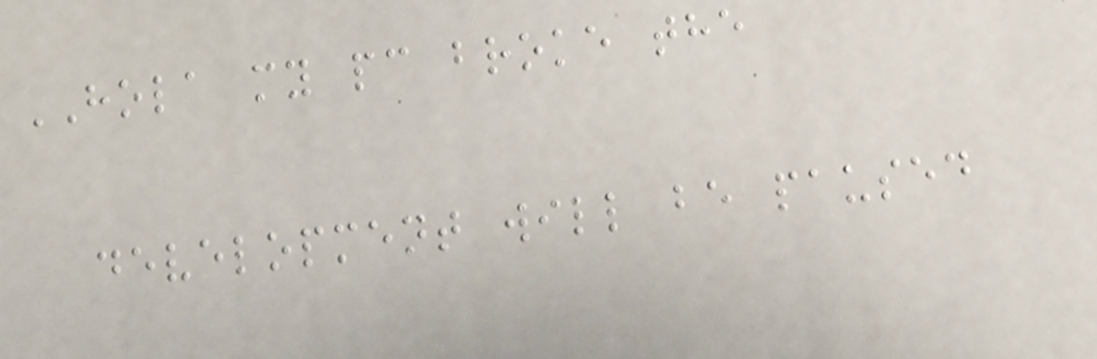HOLA my pc broke the
development will be paused
